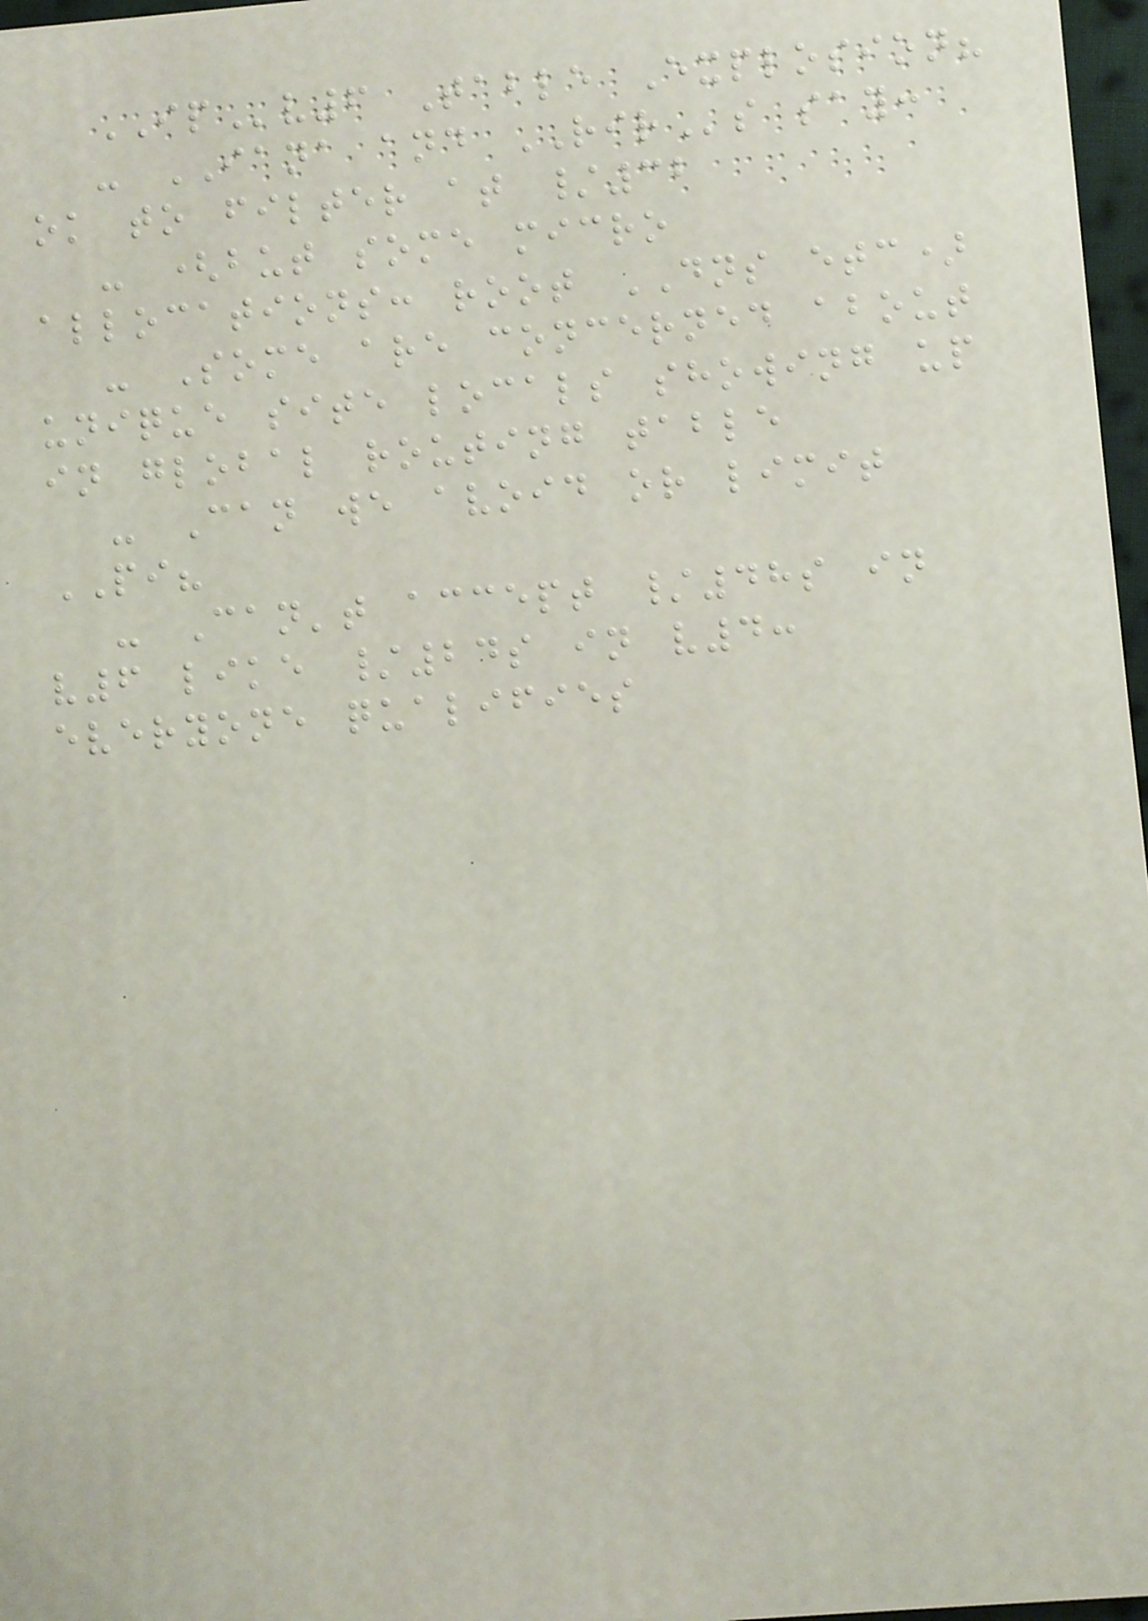IPv6 Table Explosion?
- IANA and RIRs say:
ok to filter at /32
- (but some micro
allocations: root DNS etc)
- Some are concerned about
unique site locals showing up
in global routing table
- Can we avoid or limit
PI?
- Can't accept /48s in
v6 like /24s in v4:
everyone qualifies
